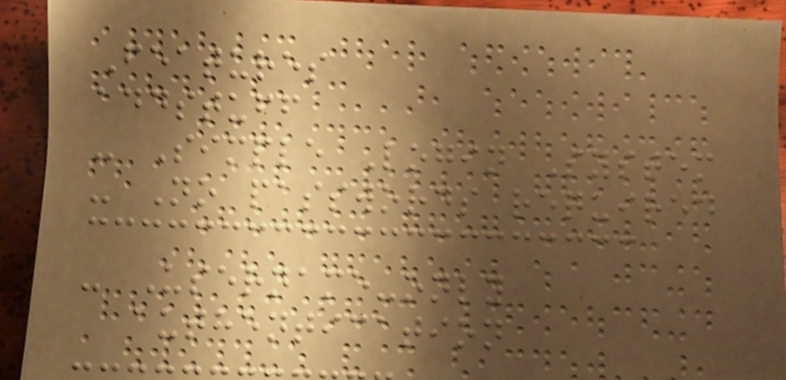Features
addstuff
- Simple Login System
- No passwords required
- Username-only
authentication
